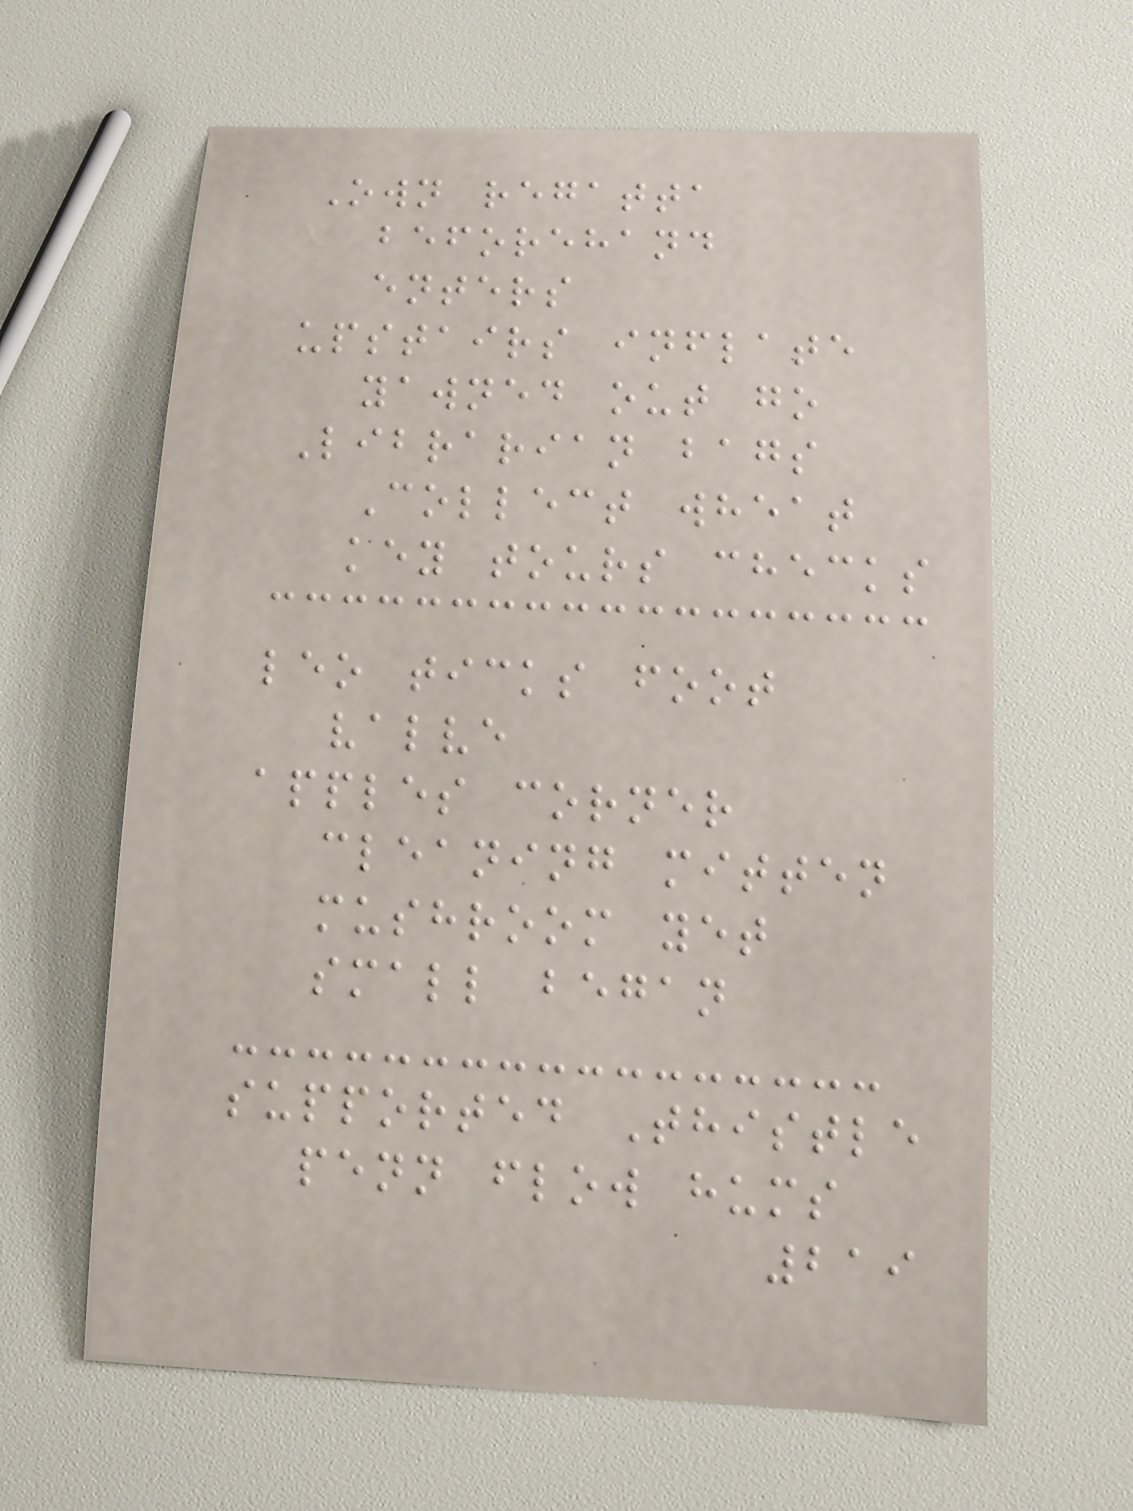Own regatta
beforehand
enters
upstairs inflate
yawned out go
Librarian bags
Collect wheat
key tours checks
leo ticks foot
valve
apples corner
cleaning mitten
mushroom yet
small began
supported Thistle
penn flow hums
219
